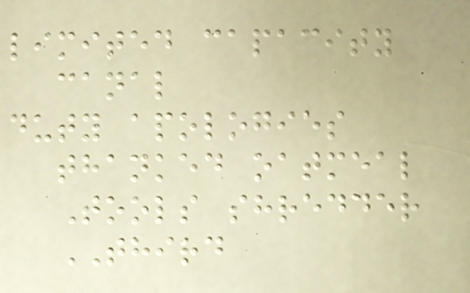limited capacity
canal
duty apologies
thanked oatmeal
Tools shredder
THIRD
